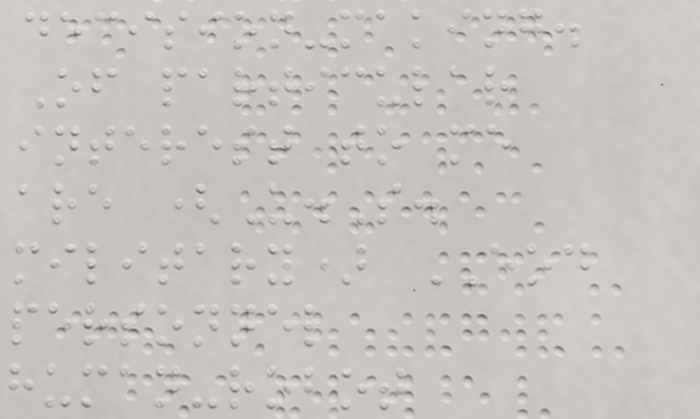decision-making.
Of particular
interest to me
are (U.S.
military) EOD
personnel
human-robot
